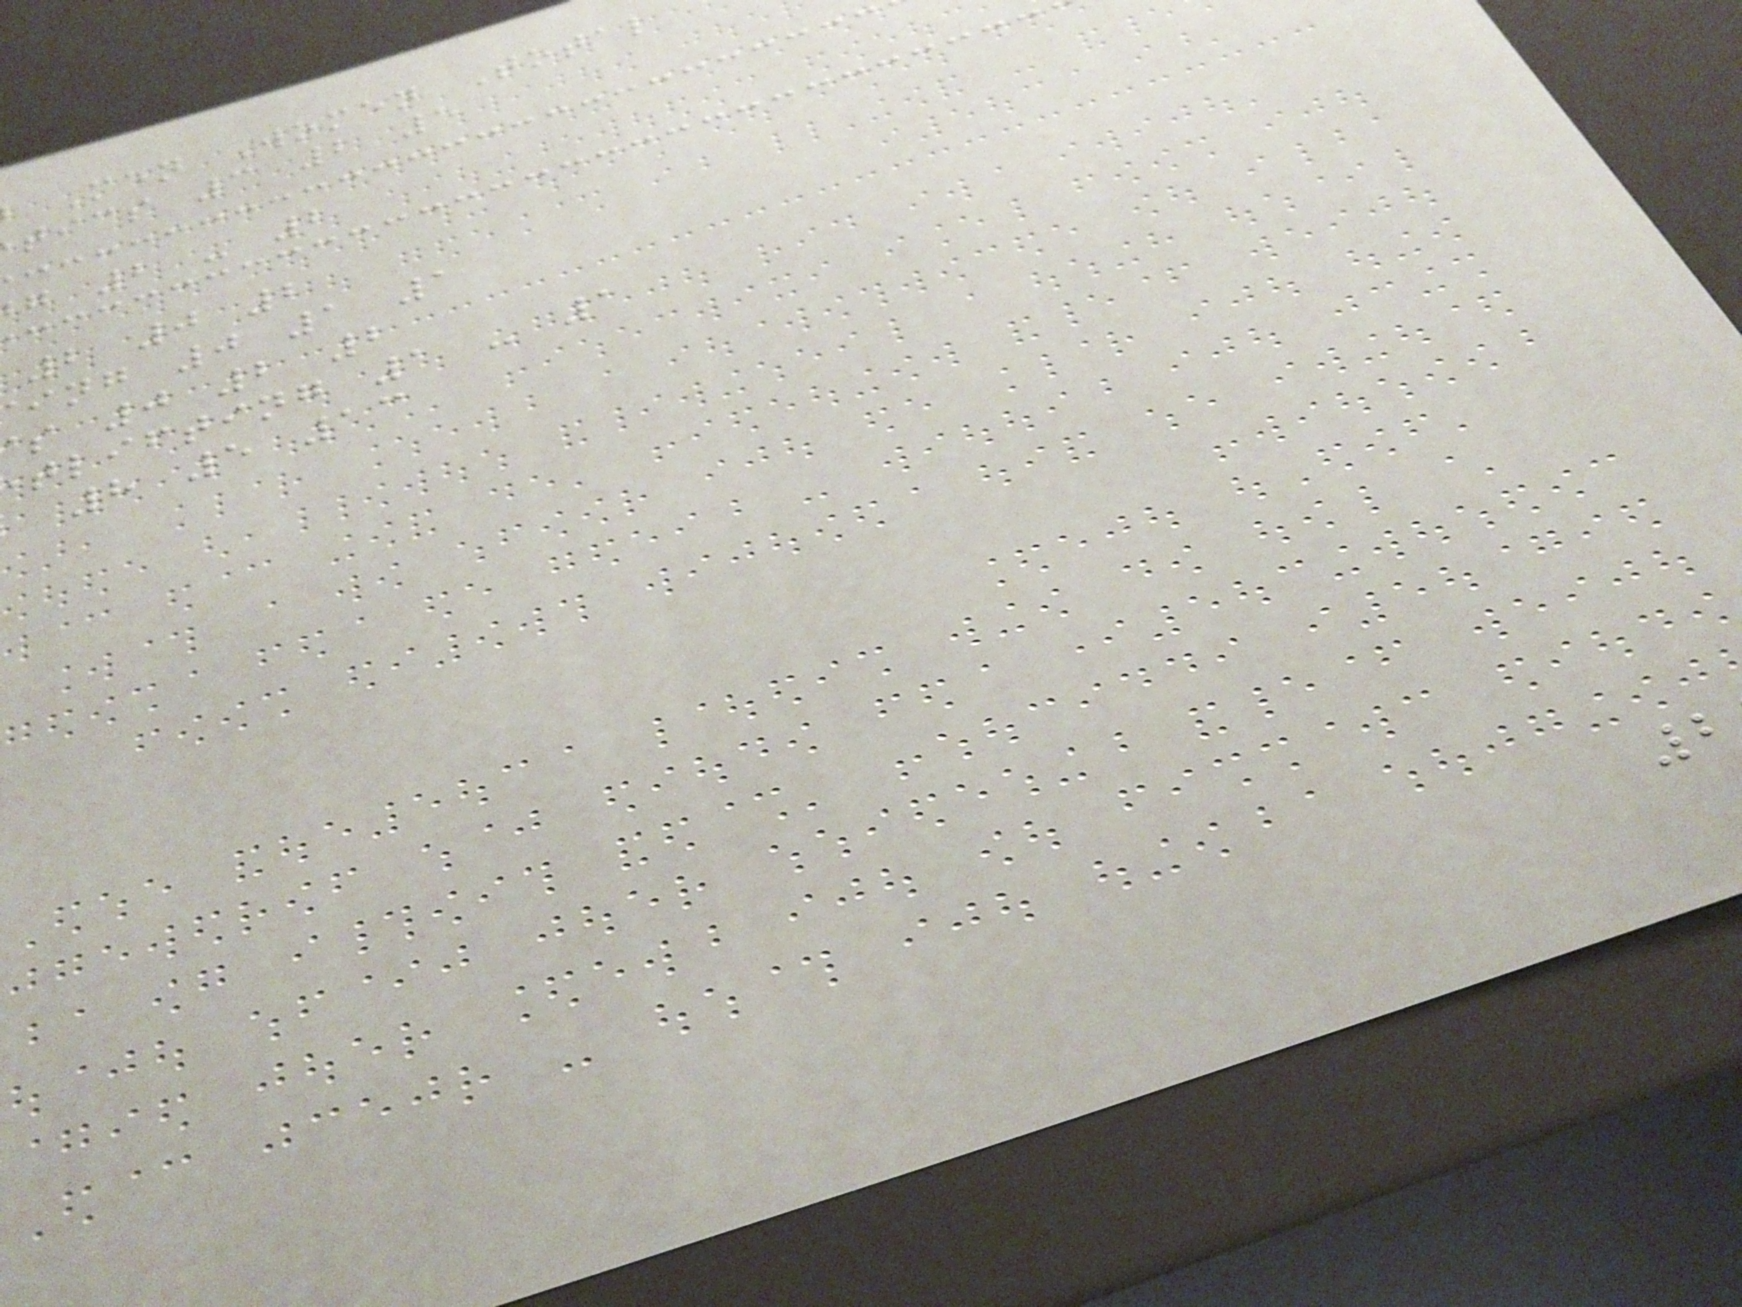Men Women Total
tics 3 2 5
g 2 - 2
2 0 2
ing 0 1 1
s 0 2 2
tlifting 1 - 1
8 5 13
